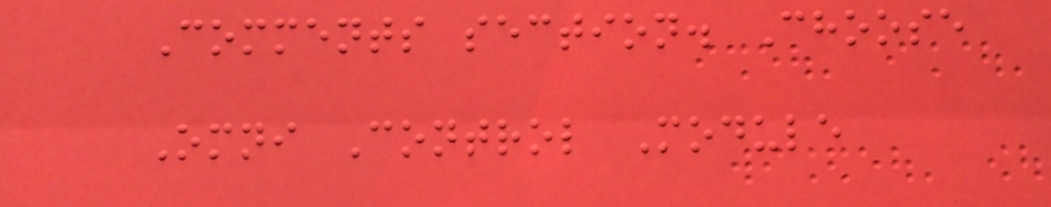Comments section. Choose
Omni Control Module
